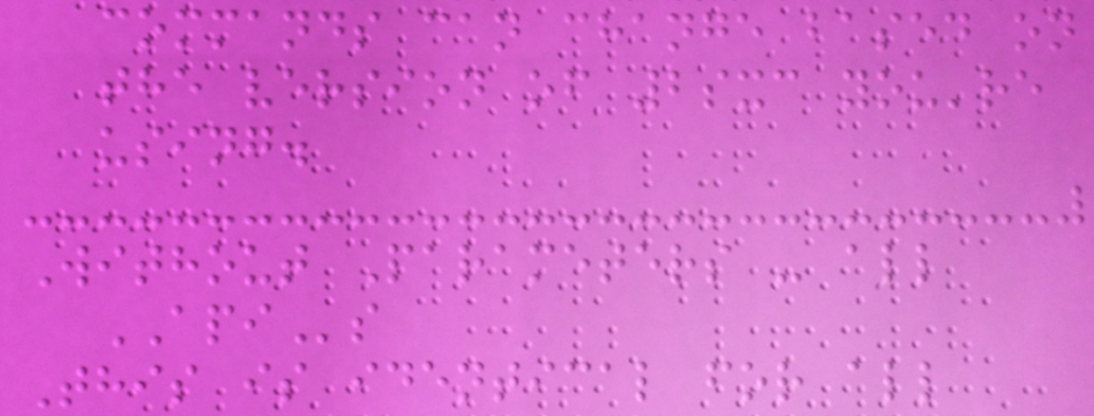commands can change based on
the version of 2sxc you're
using.
Without Parameters - all
APIs
This is identical for all
